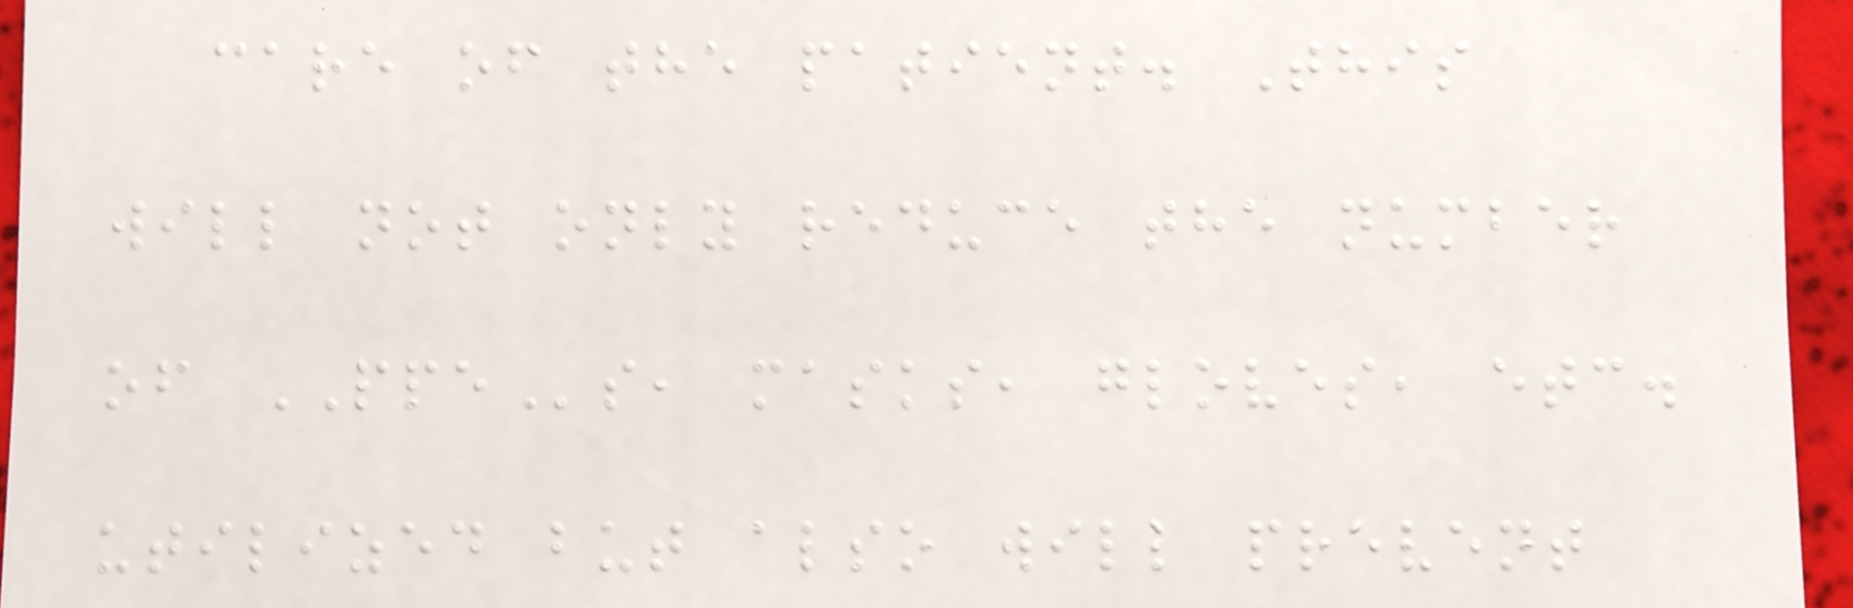care of the patient. This
will not only reduce the number
of PPEs, masks, gloves, etc.
utilized but also will prevent
